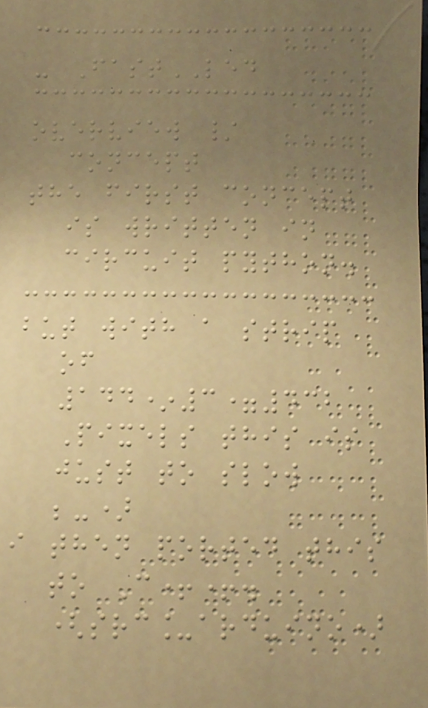- FastLED
overview /
concept
the first concept
is written in
circuit python.
but with a strip
of
144*3=432
Pixels this is
just to slow
;-)
i then ported this
to C++.
(src_arduino)
